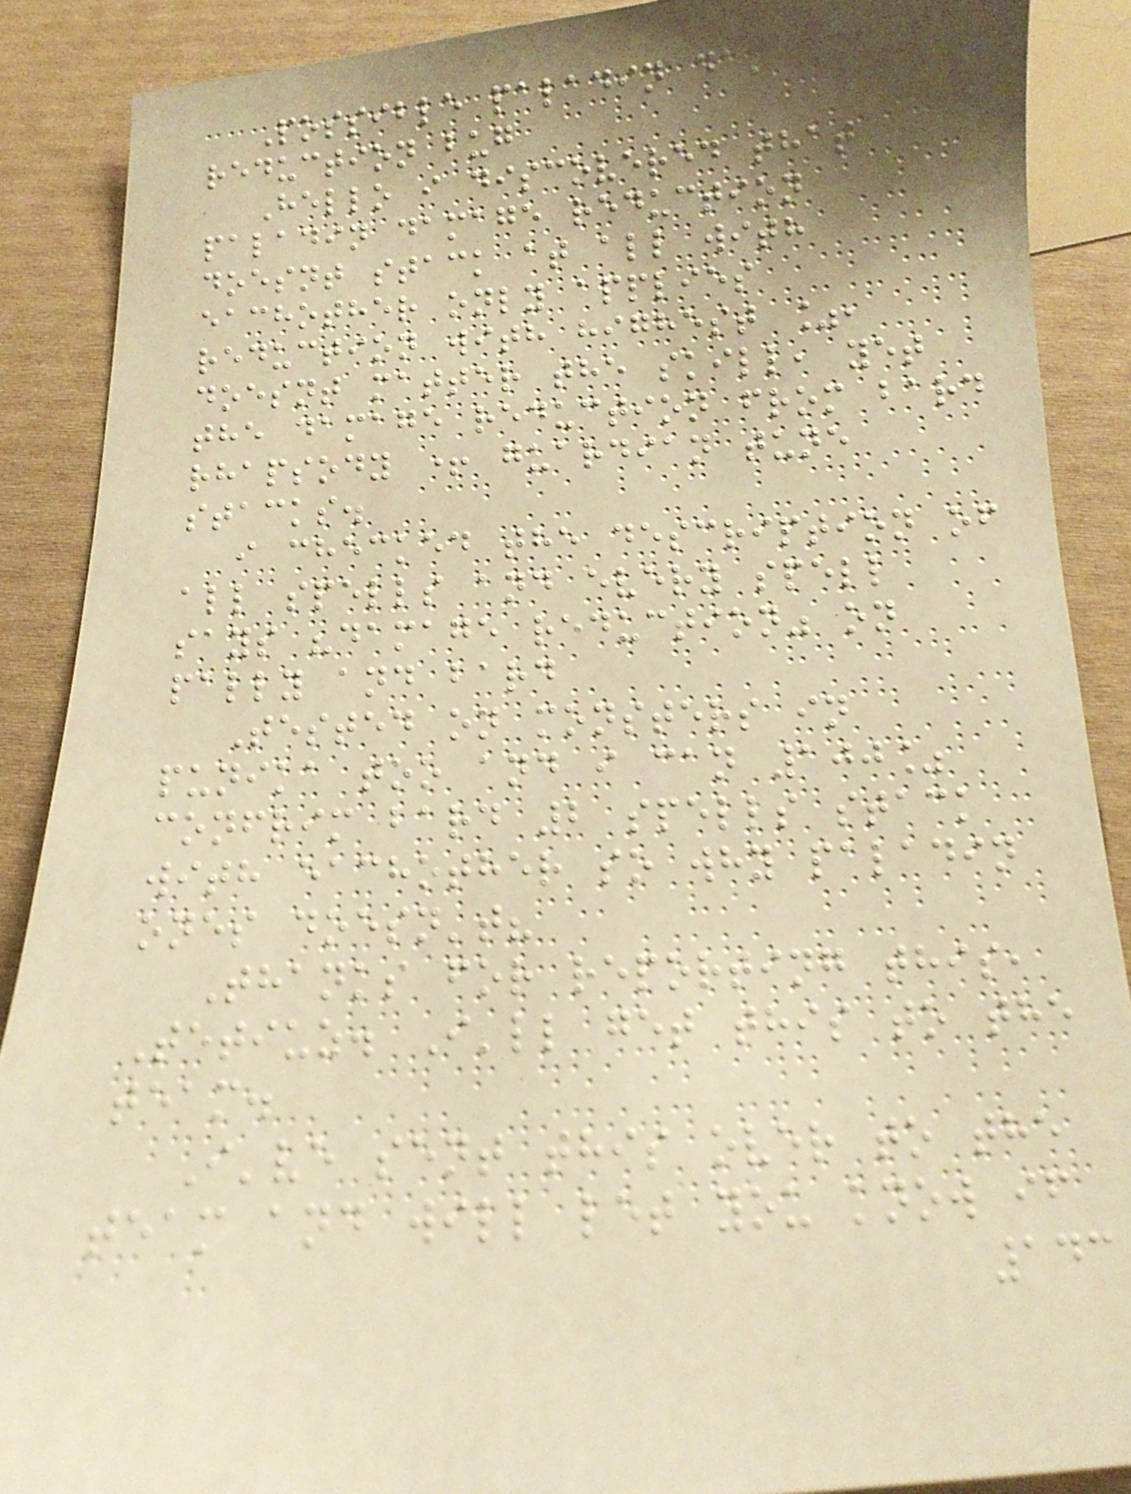Possible paladin damage
reduction bug
Hello i discovered that
paladin damage reduction
doesnt stack at all with
eachother only applies
reduction with highest %,
doesnt matter the skill, yet
the damage reduction from bard
rhapsody + guardian tune
stacks.
i checked the description of
all spells and every spell
says "damage reduction" on
pally and bard
Tested on monsters in
punika too and i can 100%
confrim bard 2 spells stack
with eachother so why paladin
ones doesn't?
Thanks for reporting this,
Tetiuz. I'll get this to the
team.
I've sent this over to the
team and will let you know if
143
